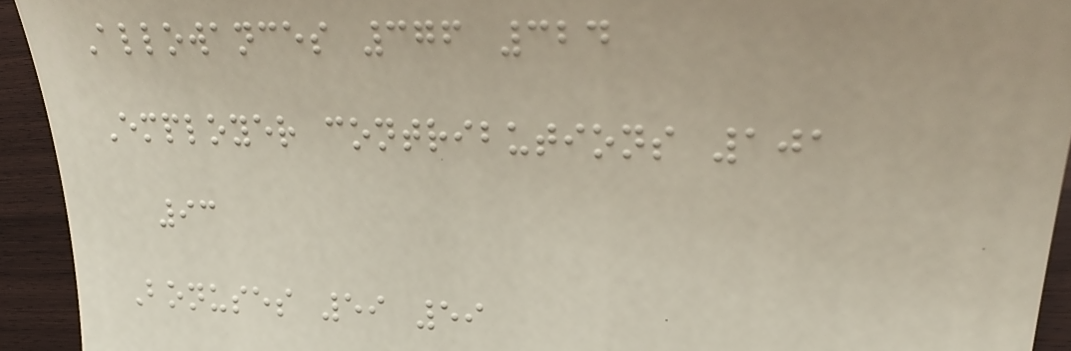Allowances 376 324
Employer contributions 101
93
Bonuses 59 59
